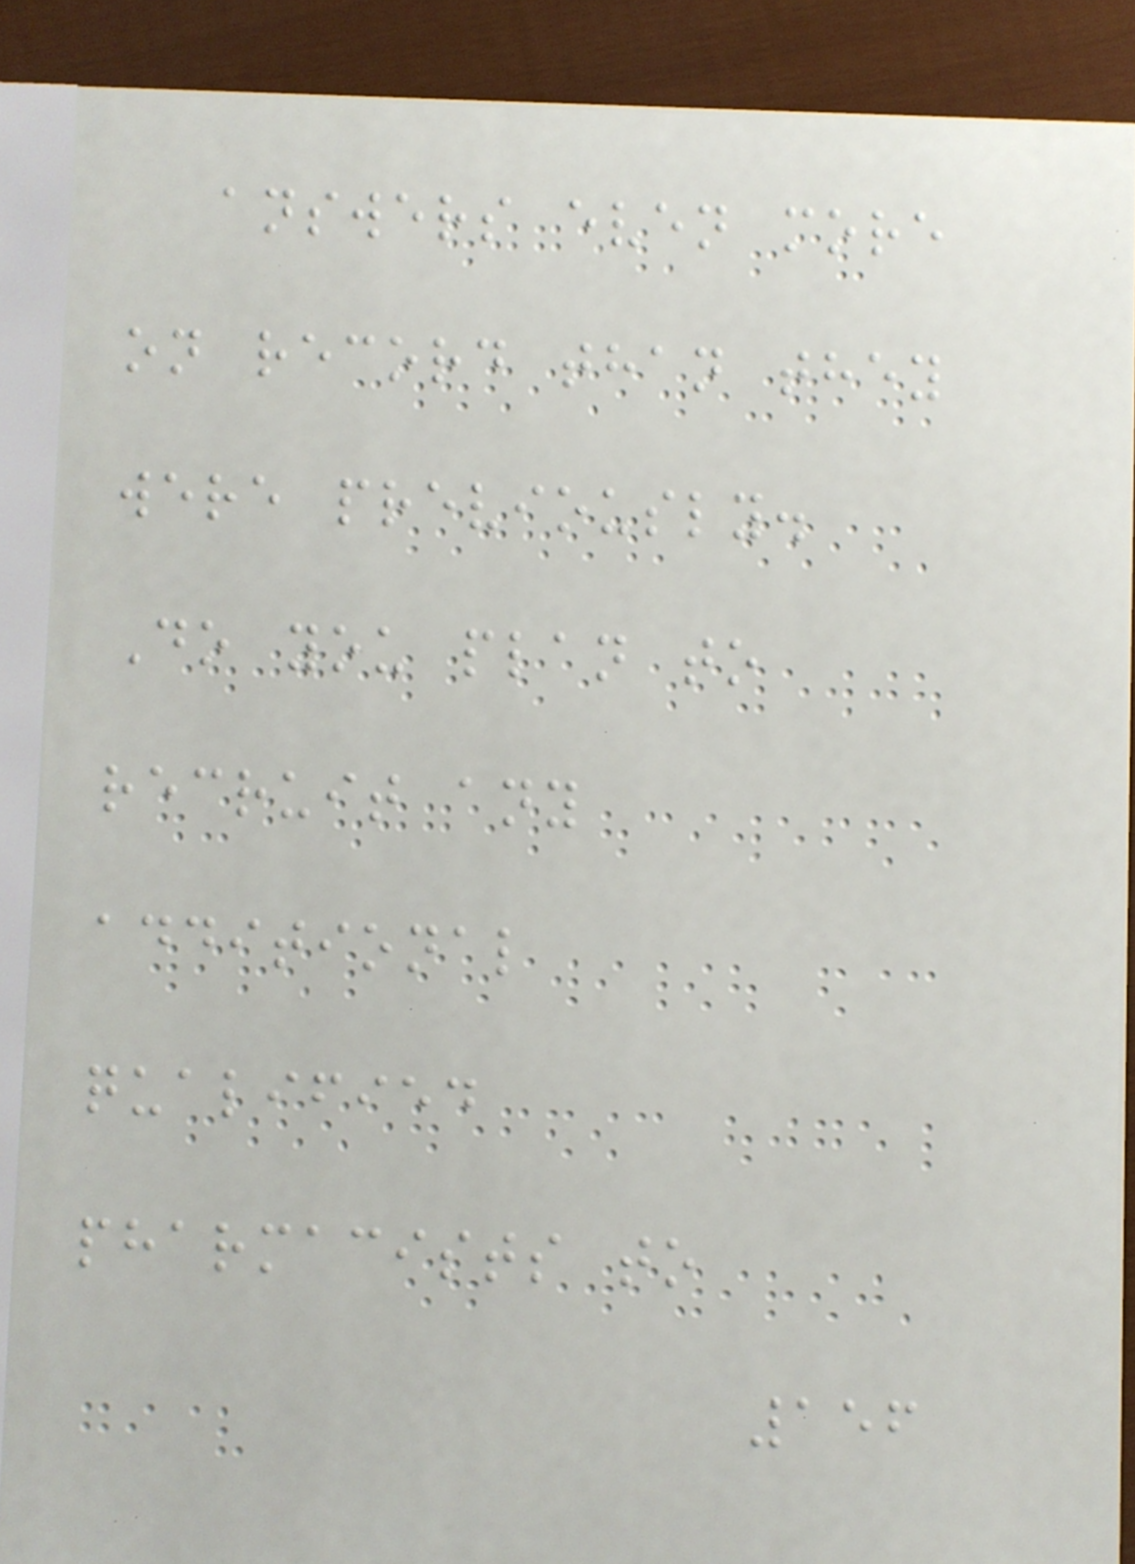answers even more
on record than they
were previously.
Do you plan to
recruit any
additional
qualified
pharmacists to
156
